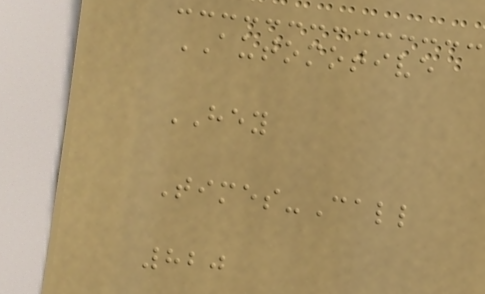AUTOMOTIVE
HEY
Times-Call
820
